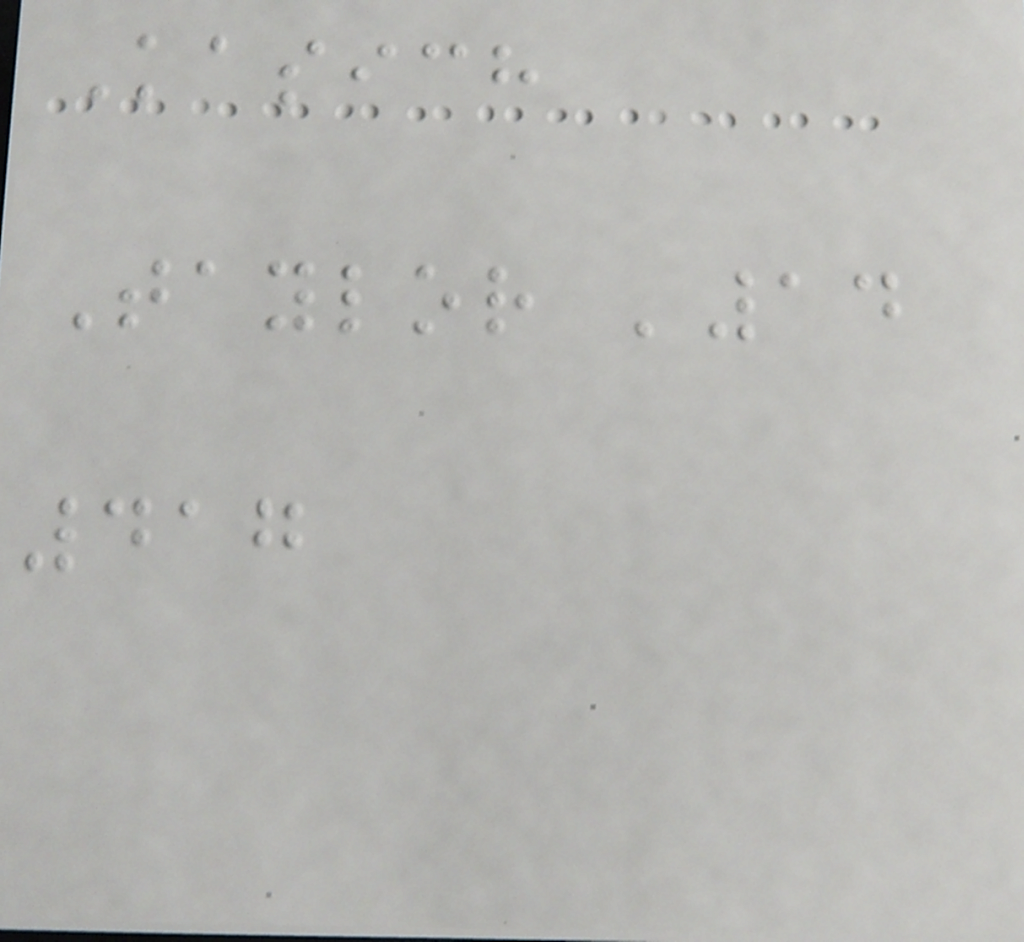Kasich
Taylor '14
417
